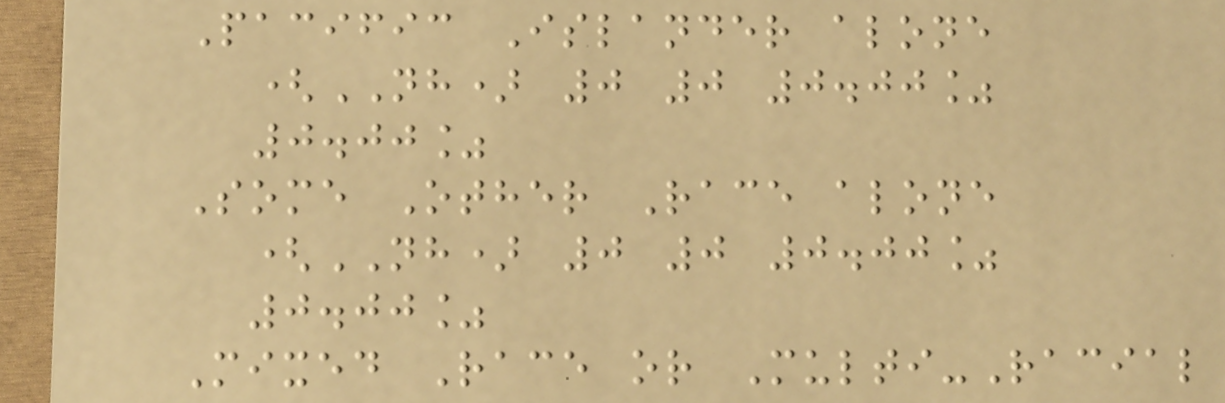Pacific Islander alone
(NH) 0 0 0.00%
0.00%
Some Other Race alone
(NH) 0 0 0.00%
0.00%
Mixed Race or Multi-Racial
